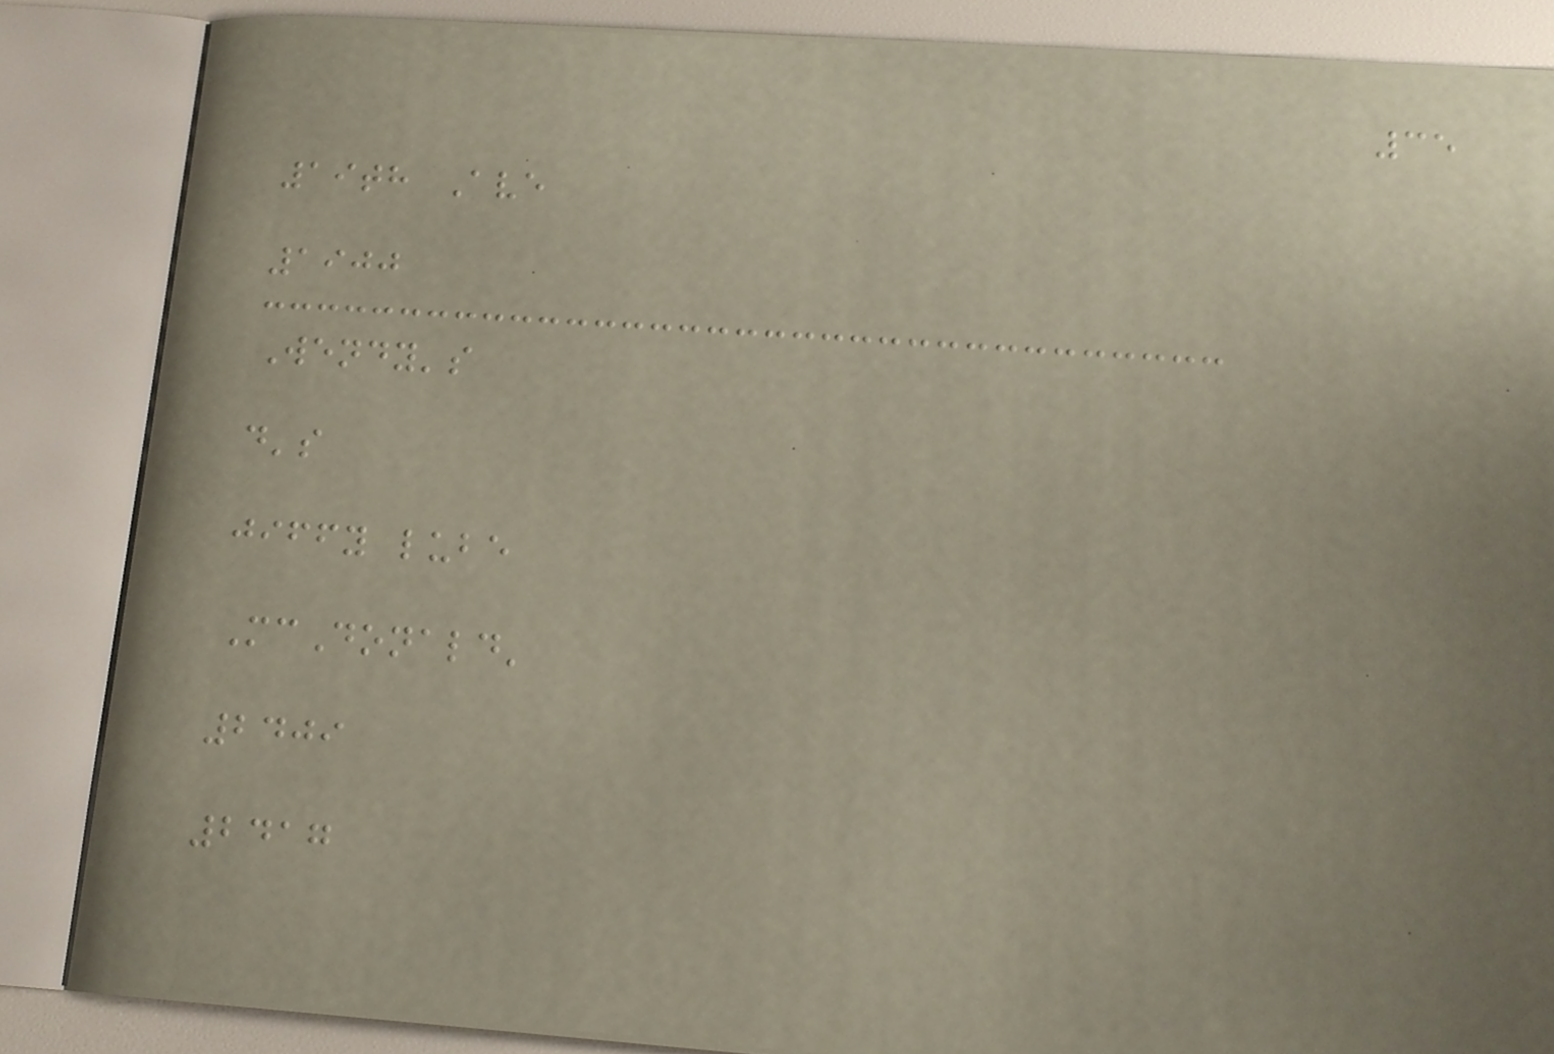35
19th Ave
1900
Wendy's
d's
jiffy lube
McDonald'
2409
2417
